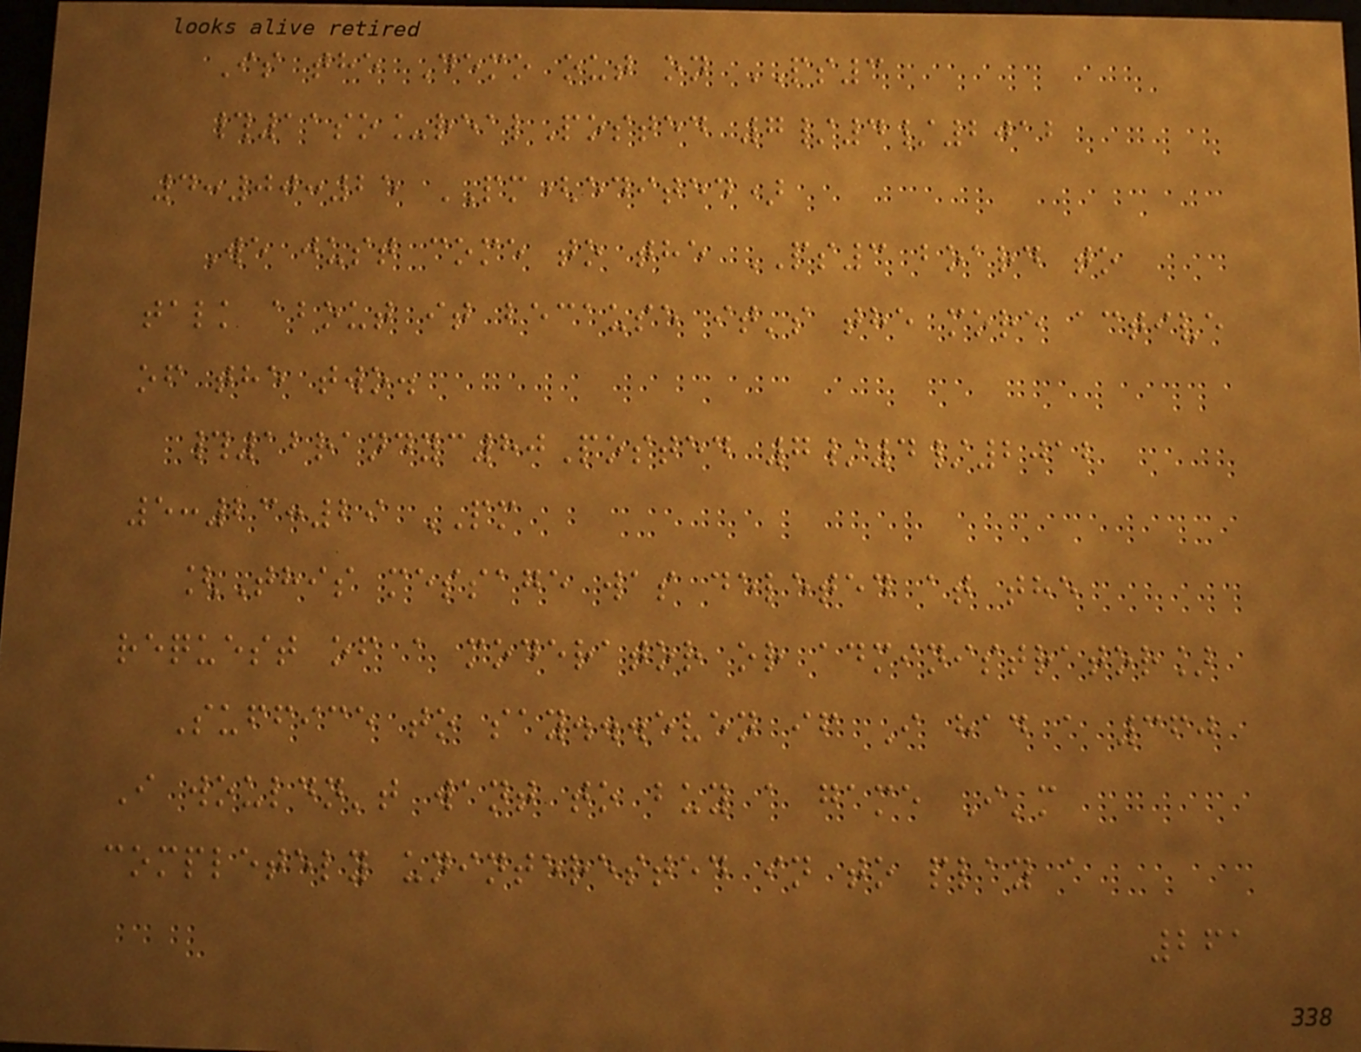Is the Demo out on PS3
#11so_realPosted 7/4/2012
4:00:25 PM(edited)
We just come to the PS3 board to
talk about it because it's the more active
of the two.
#12randyc80Posted 7/4/2012
5:23:29 PM
[This message was deleted at the
request of a moderator or administrator]
Suffice to say...even if I had a 360
I wouldn't want to buy a game I'm
completely uninterested in to play a
261
